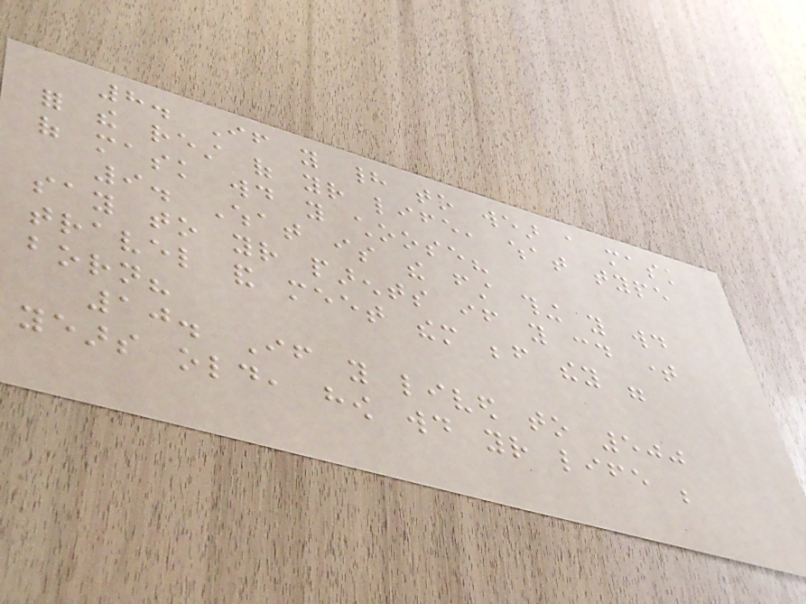8. If you had to wear a mask
for the rest of your life, what type
of mask would you choose?
9. What is the first thing you would
say to your parents if you could time
travel and meet them before they were
born?
10. If you lived to 500
years old, how would your life be
